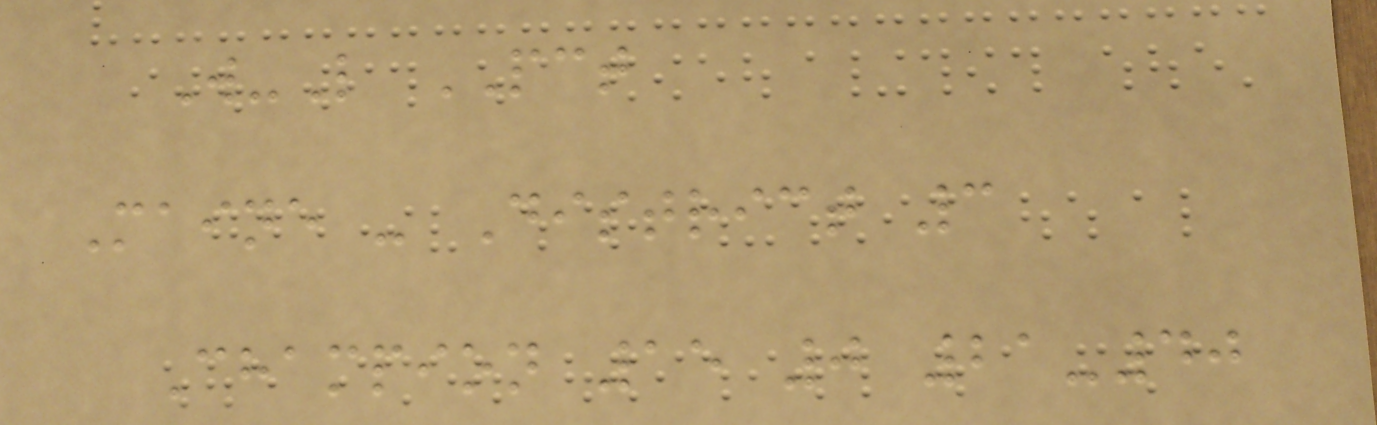W-L PCT
Maine - District 3
Champion 15 0 21-40
